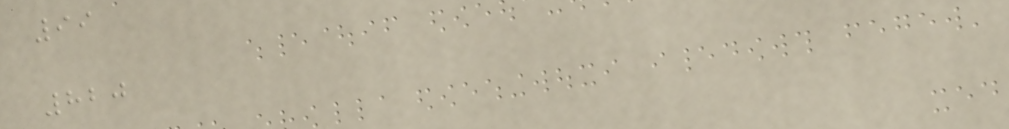99
820
